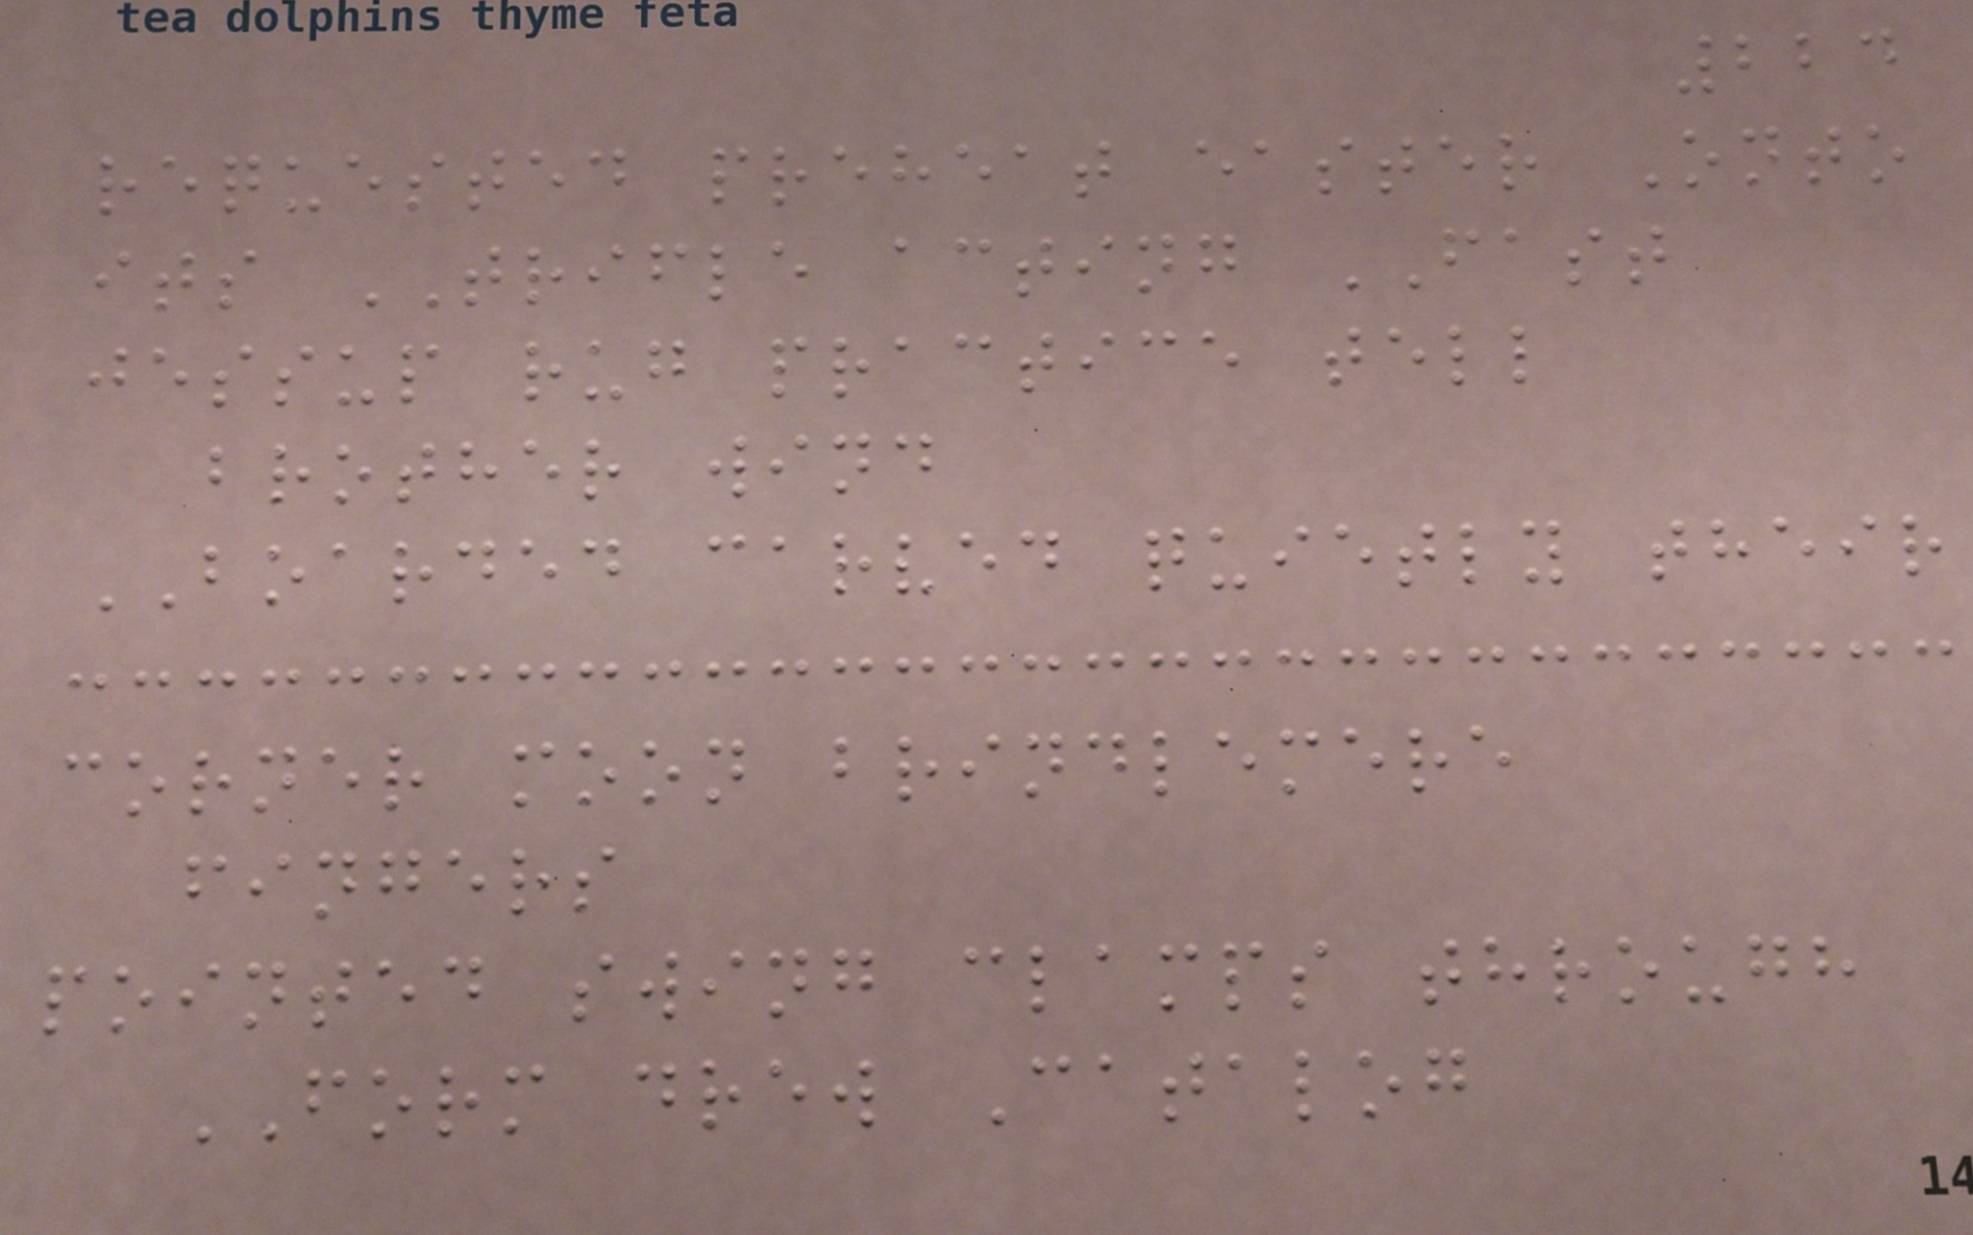224
requested preheat easter Onto
its TRIFLE acting FAST
jessup rug practice tell
brother wind
BOARDED carved quietly their
corner moon brindlemere
fingers
pointed swing clamps through
FORM drew Catalog
